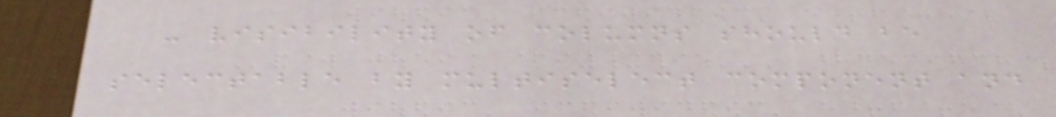- visibility of columns should be
selectable by multiselect component and
